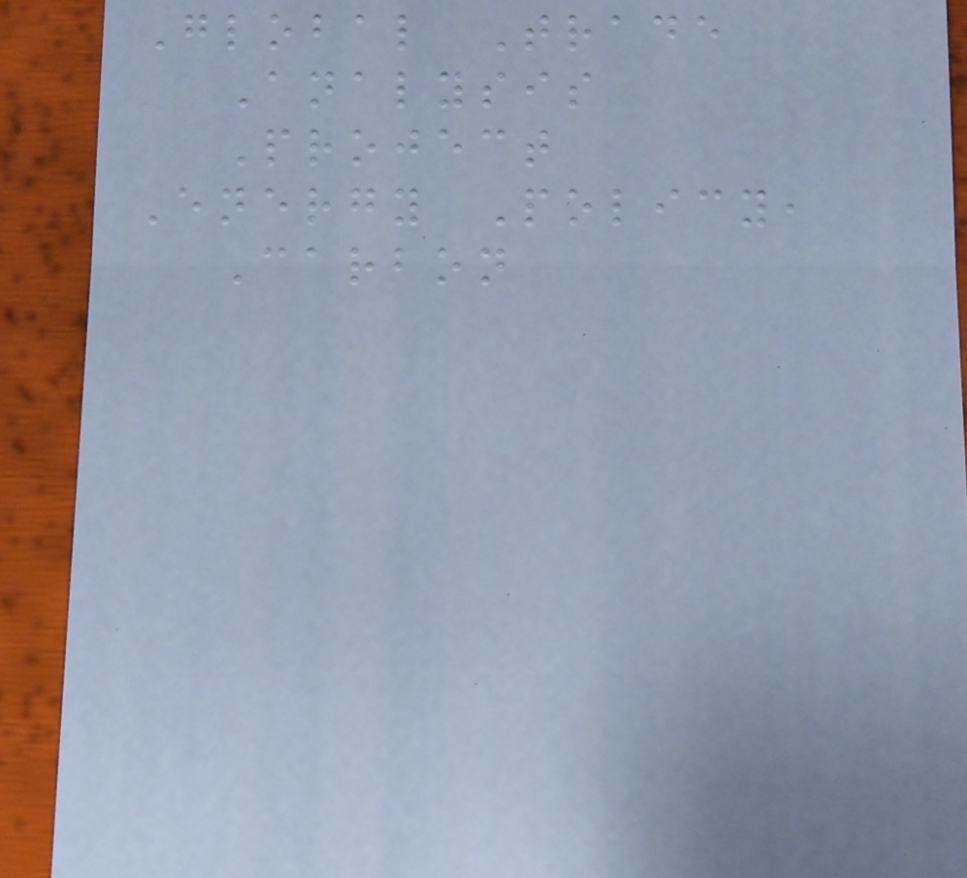Global Trade
Analysis
Project
Energy Policy,
Carbon
